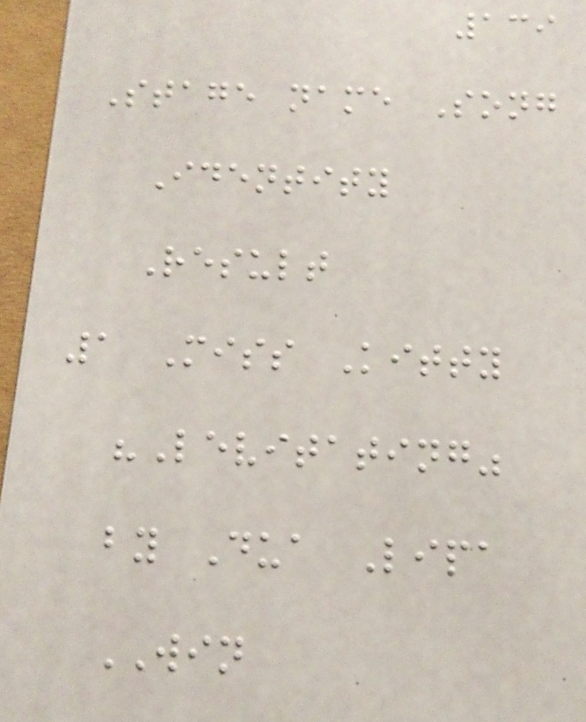139
Stage name Song
Identity
Result
1 Miss Kitty
"Levitating"
by Dua Lipa
WIN
